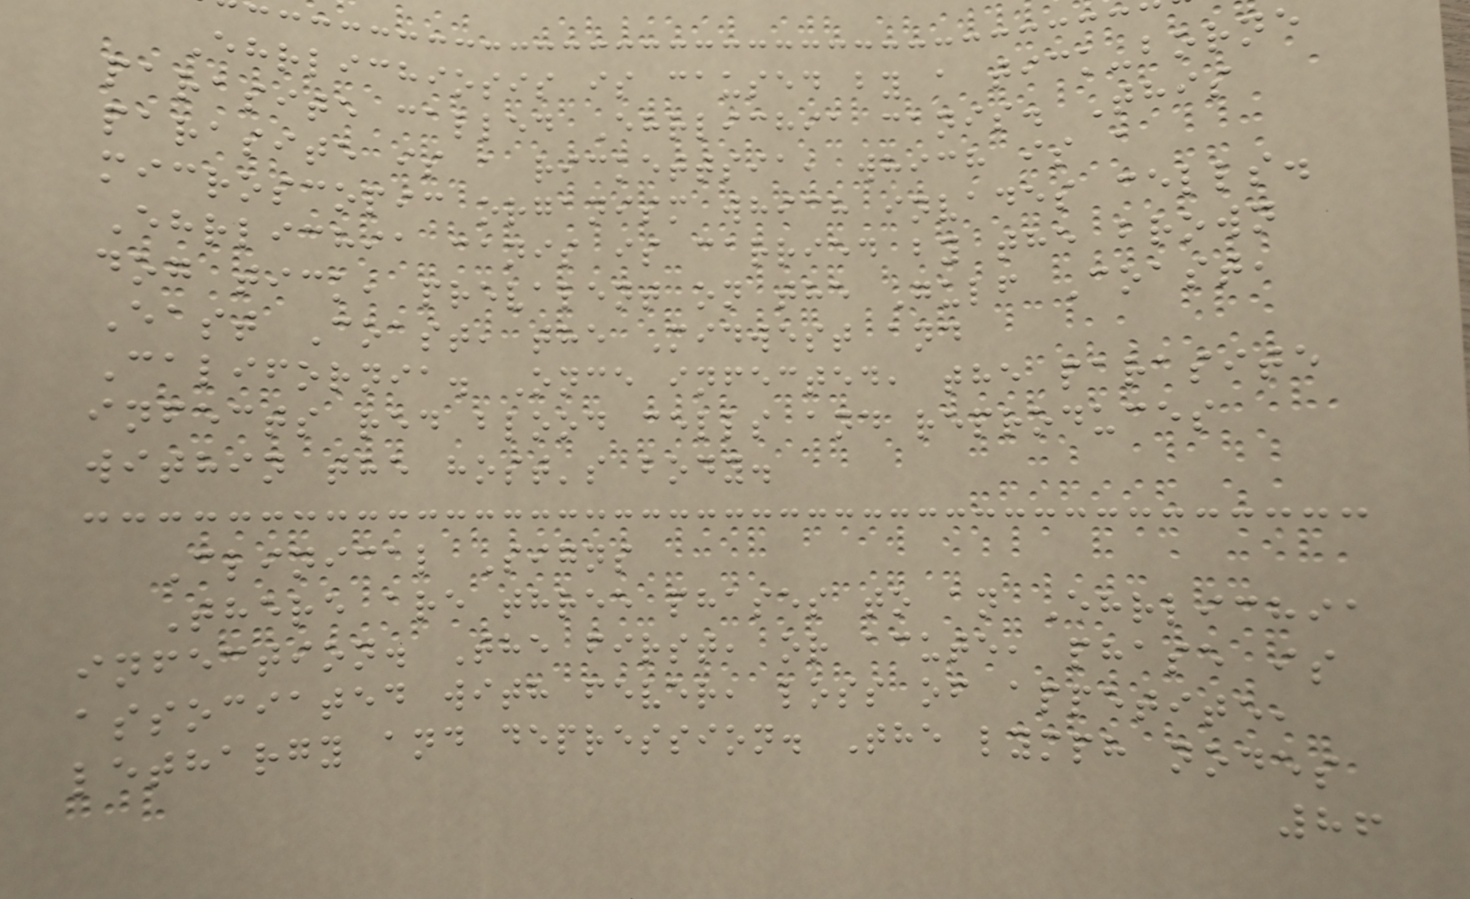Ehrlichiosis is caused by a tick-borne
parasite called Ehrlichia canis. This
parasite is a rickettsia, which is a
microscopic organism which invades cells.
Ehrlichia canis is carried by the brown
dog tick, prevalent on the Gulf Coast,
East Coast, the Midwest and
California. Once infected, the parasite
infects red blood cells and reproduces
within the host's body.
Clinical Signs
There are three phases to an Ehrlichia
infection. The first, or acute, phase is
associated with fever, loss of appetite,
lethargy and depression. The lymph nodes
86
